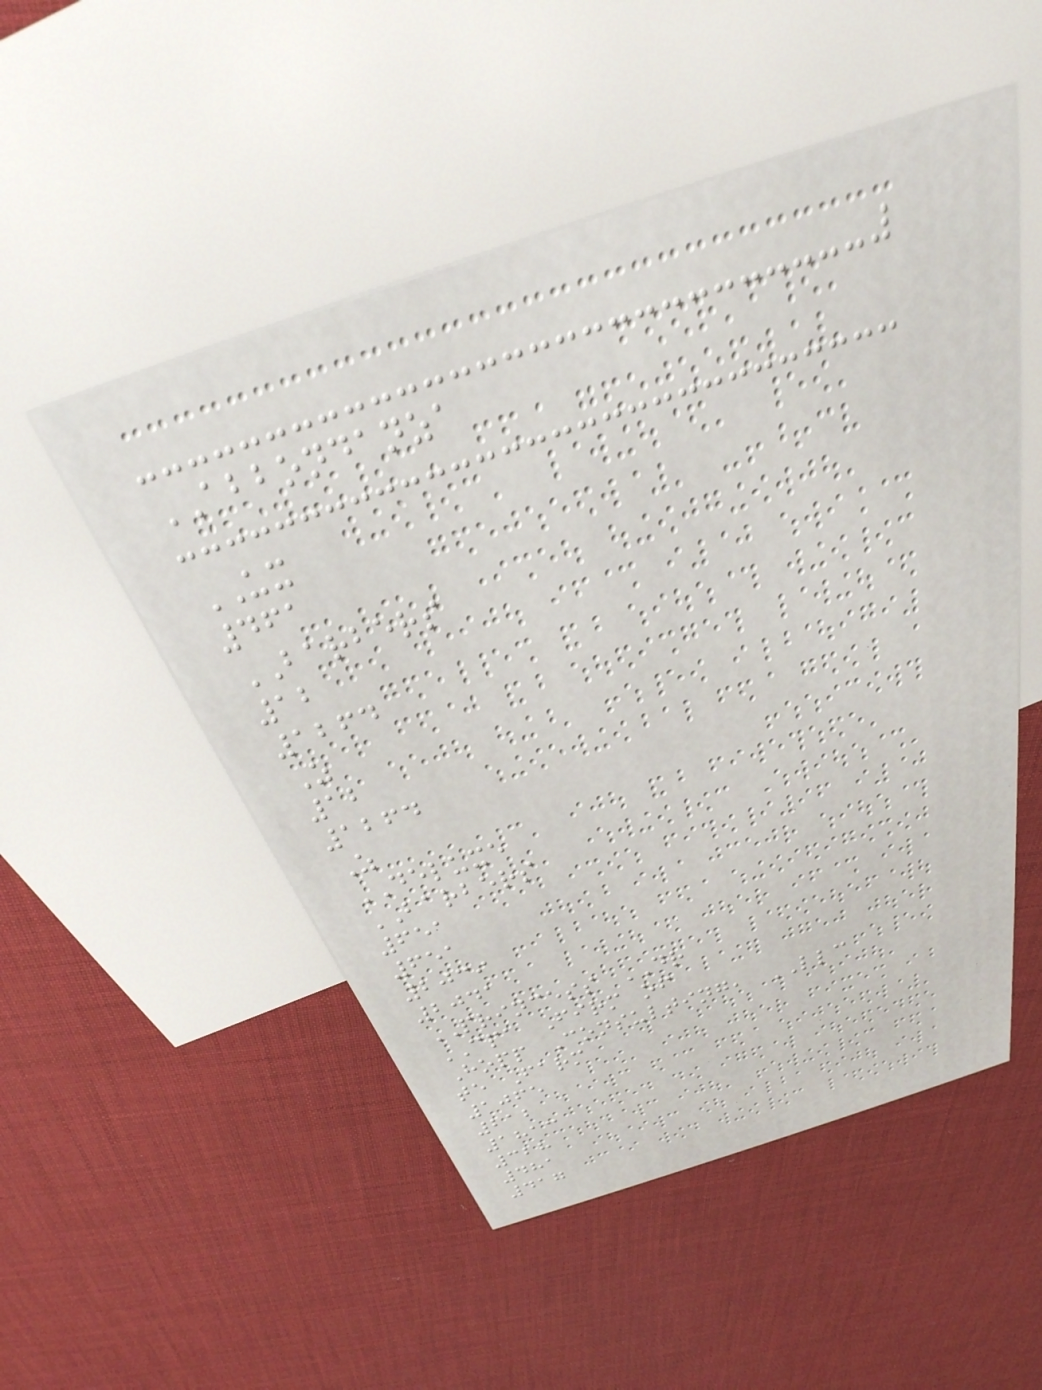ABBONDANZA
UX
461
BARBERS
12
1264
Z
12
1264
Z
DELUXE
BARBERS
651
651
2039
2041
PRINCESS DR
CPA Firm of
Hopp Consulting, LLC
te Farm
1065
212
1813
328
481
417
